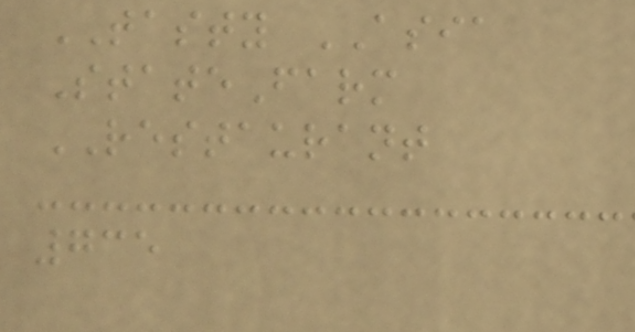TASTY ASIA
StateFarm
RESTAURANT
735
